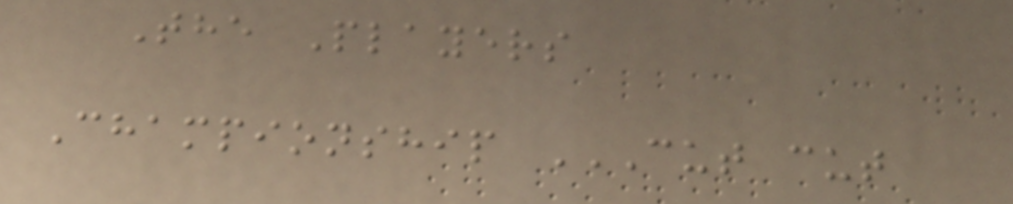The Players
Championship CUT CUT
